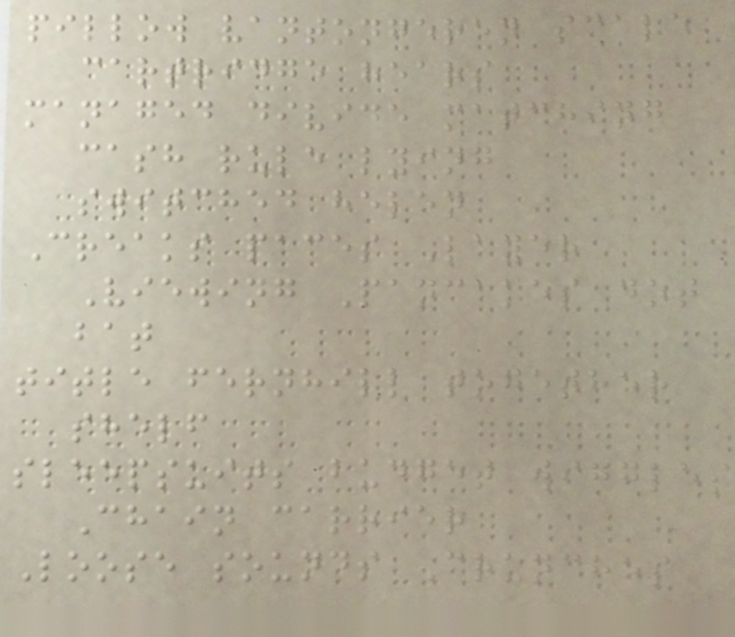pillow vantongeren scale
cartridge hears
managed divide matching
cash rule lying
switched helen
Creaks paces Layer
Viewing Pancakes dot
bat
title fernhill together
shelf
sleepsuits budget wiggles
Chain carrier
Loose sounds Crunches
